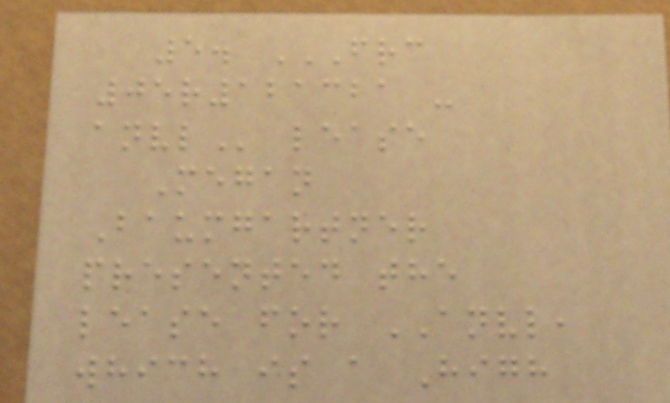5. FRC
05R121321 -
ANVL lease
Megan
Baumgartner
presented the
lease for ANVL,
which is a High
